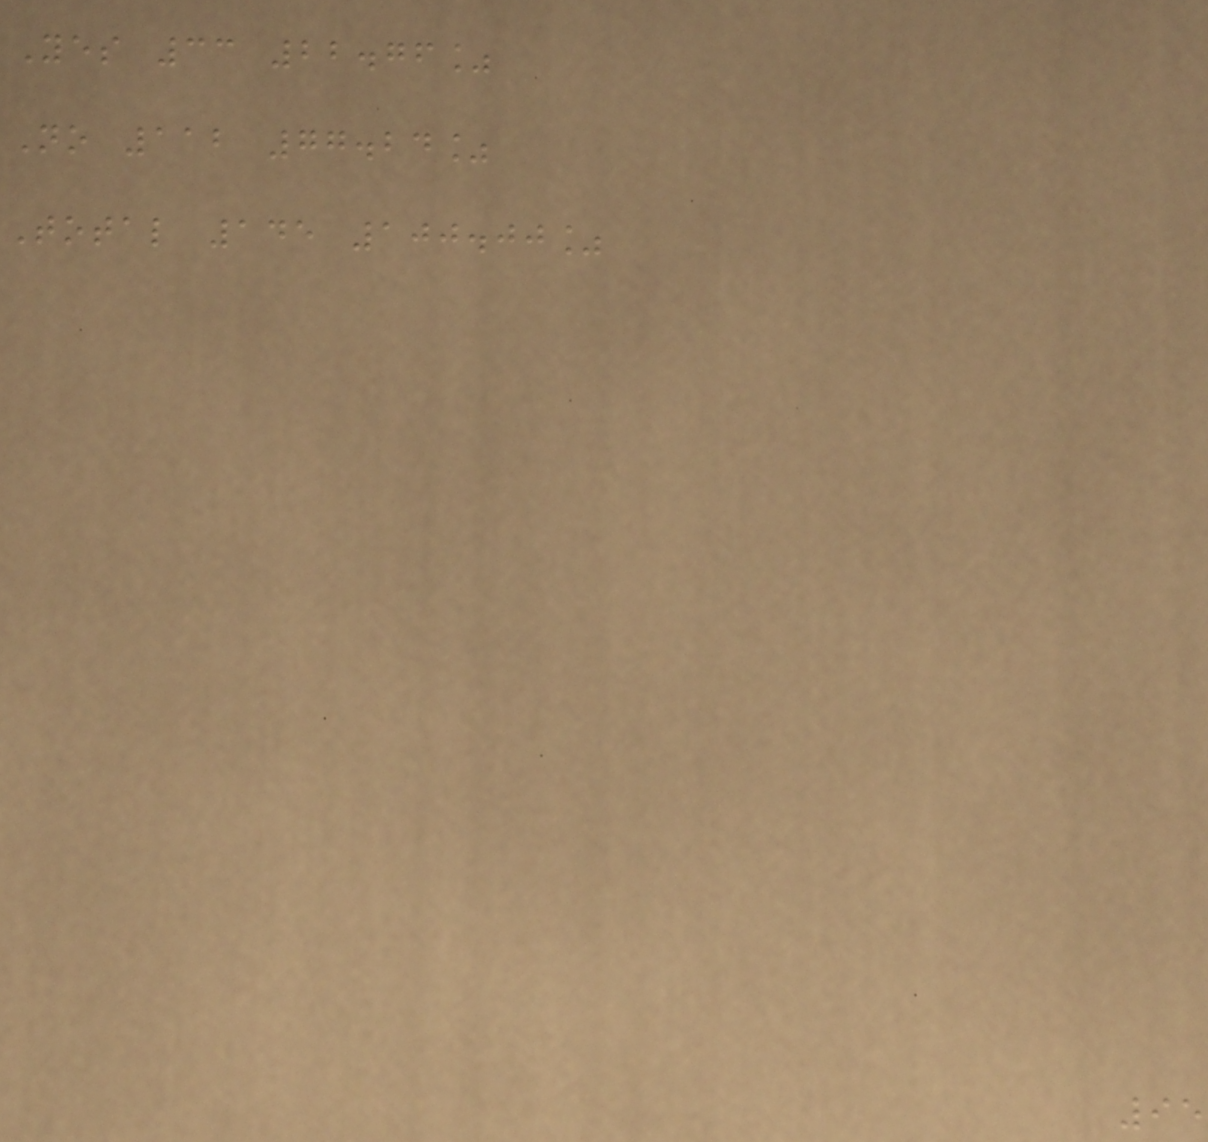Yes 33 22.76%
No 112 77.24%
Total 145 100.00%
95
